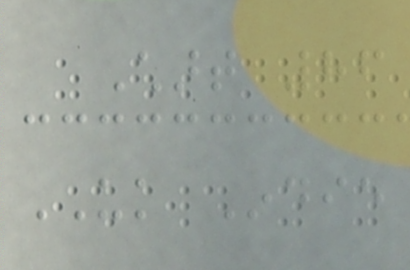Chart 86
UK Indie
